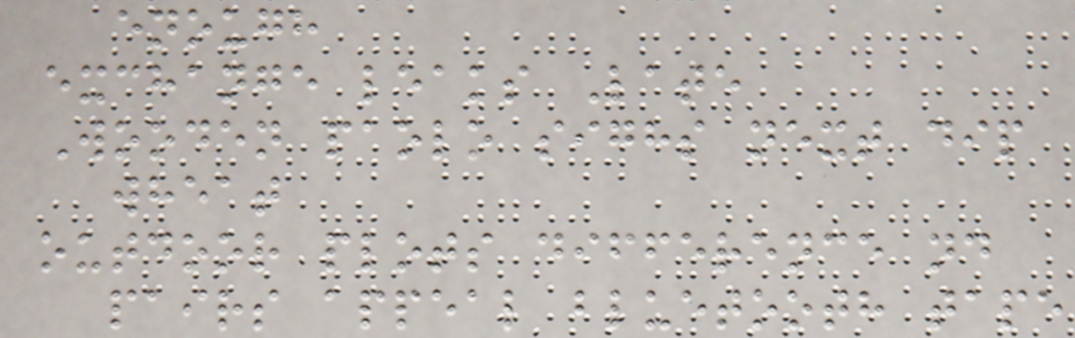enough
exchange leaks Late
Wooden paolo sighs next dip
wheat
outdoor plots difference nd
pairs appeal bluetooth tape
